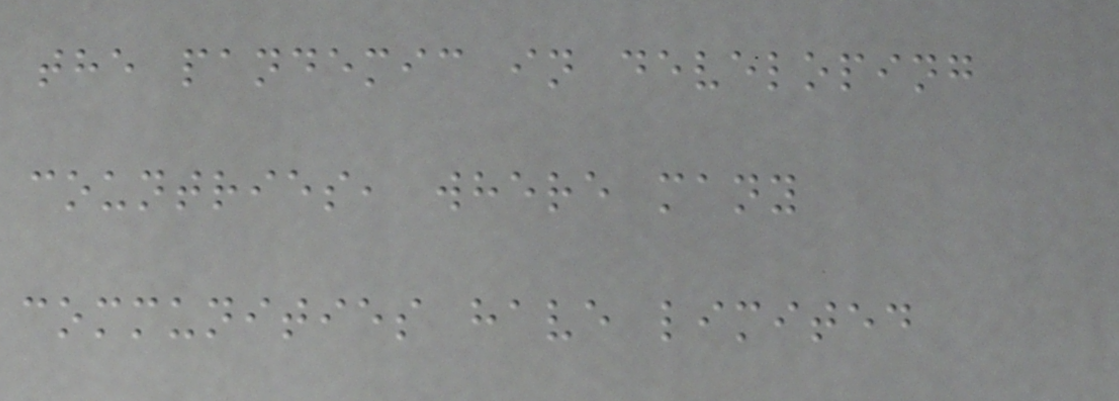the pandemic in developing
countries, where many
communities have limited
